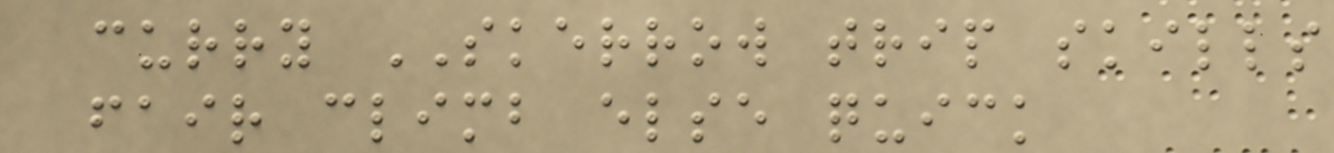curry SKERROW trip skills
fair climb else quick
